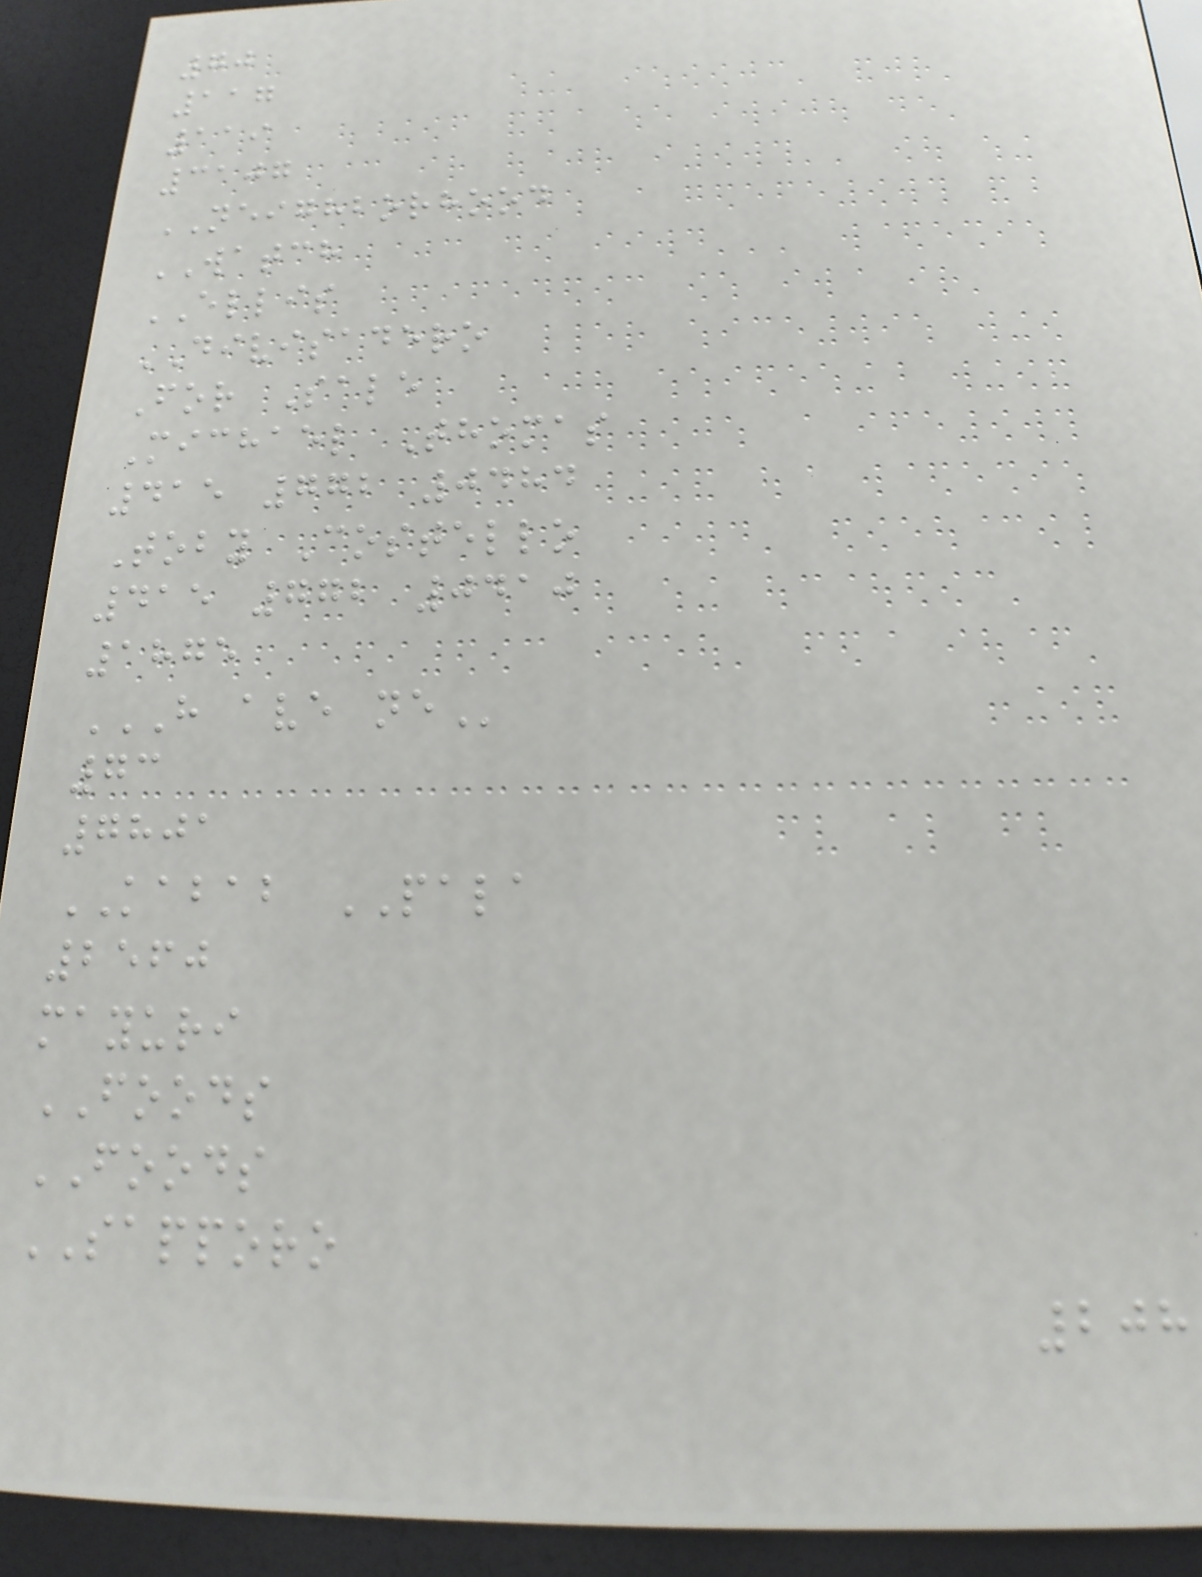70
117
119
3107
NEIGHBORHOOD
WATCH
ELLIS
DIVISADERO
For Sale
Michael Thomas
415 772 0484
Toby Costello
415 772 0410
1875
H AVE NE
73
7801
KABAB PALA
2560
mayuri
FOODS
FOODS
SAPPORO
208
